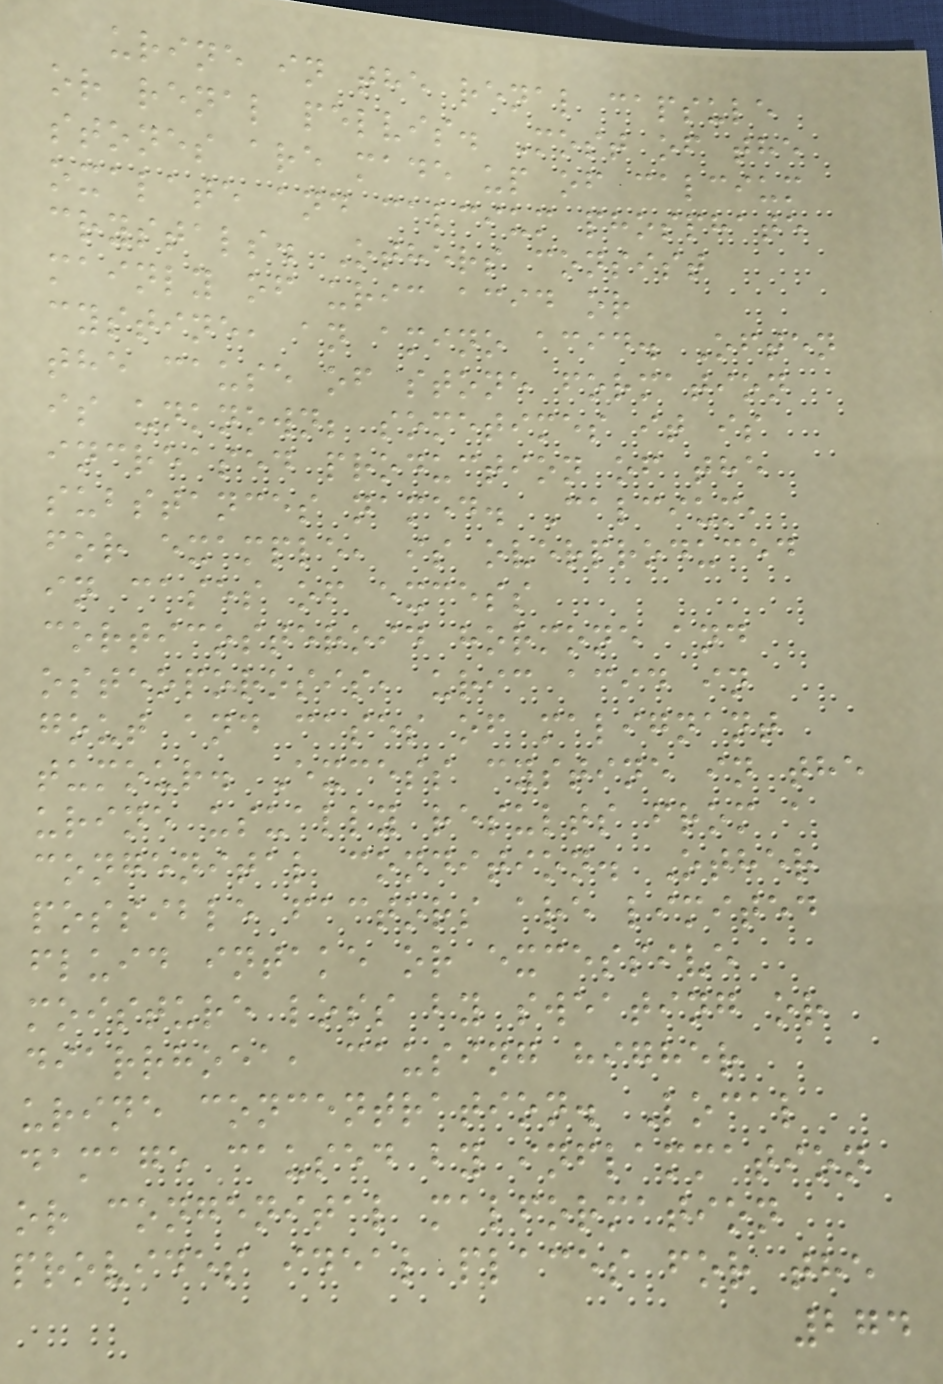urine in the renal capsule
or renal pelvis. Most of the
stones are made up of calcium
oxalate and calcium phosphate
crystals. Others consist
mainly of uric acid or
cystine, an amino acid. Often
the cause of stone formation
is unknown; sometimes it is
increased production of the
substances named. Calcium,
for example, is overproduced
in cases of excess
corticosteroid hormone and
osteoporosis, uric acid in
gout and cases of malignant
tumour. Excess cystine in the
urine usually results from a
congenital condition. Other
possible factors are limited
fluid intake or excessive
moisture loss by sweating or
diarrhoea, causing higher
urine concentration. Local
damage caused by inflammation
or congenital malformation
provides ideal places for the
274
